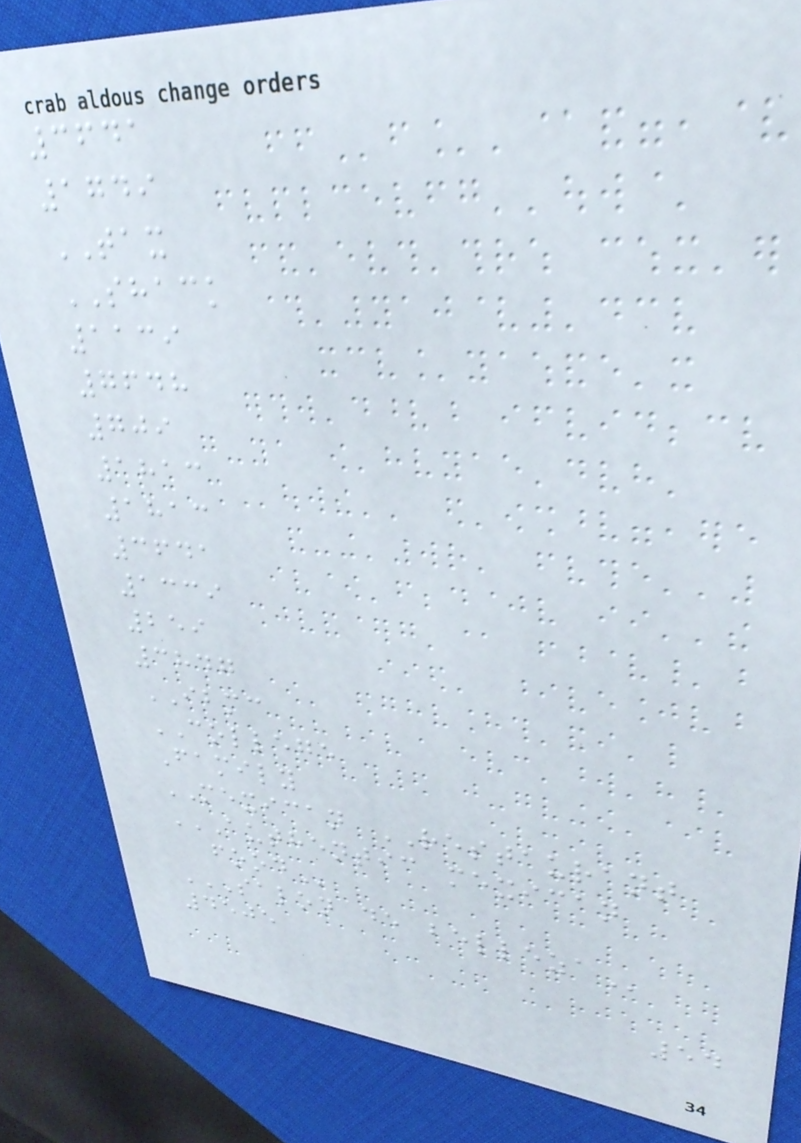3641
1749
TAX
SHACK
1139
7648
709
1813
1813
3641
1339
259
3847
IBMC
COLLEGE
Family
MEXICAN RESTAURANT
AUTHENTIC MEXICAN
FOOD
SALON DE BELLEZA
4505
54
